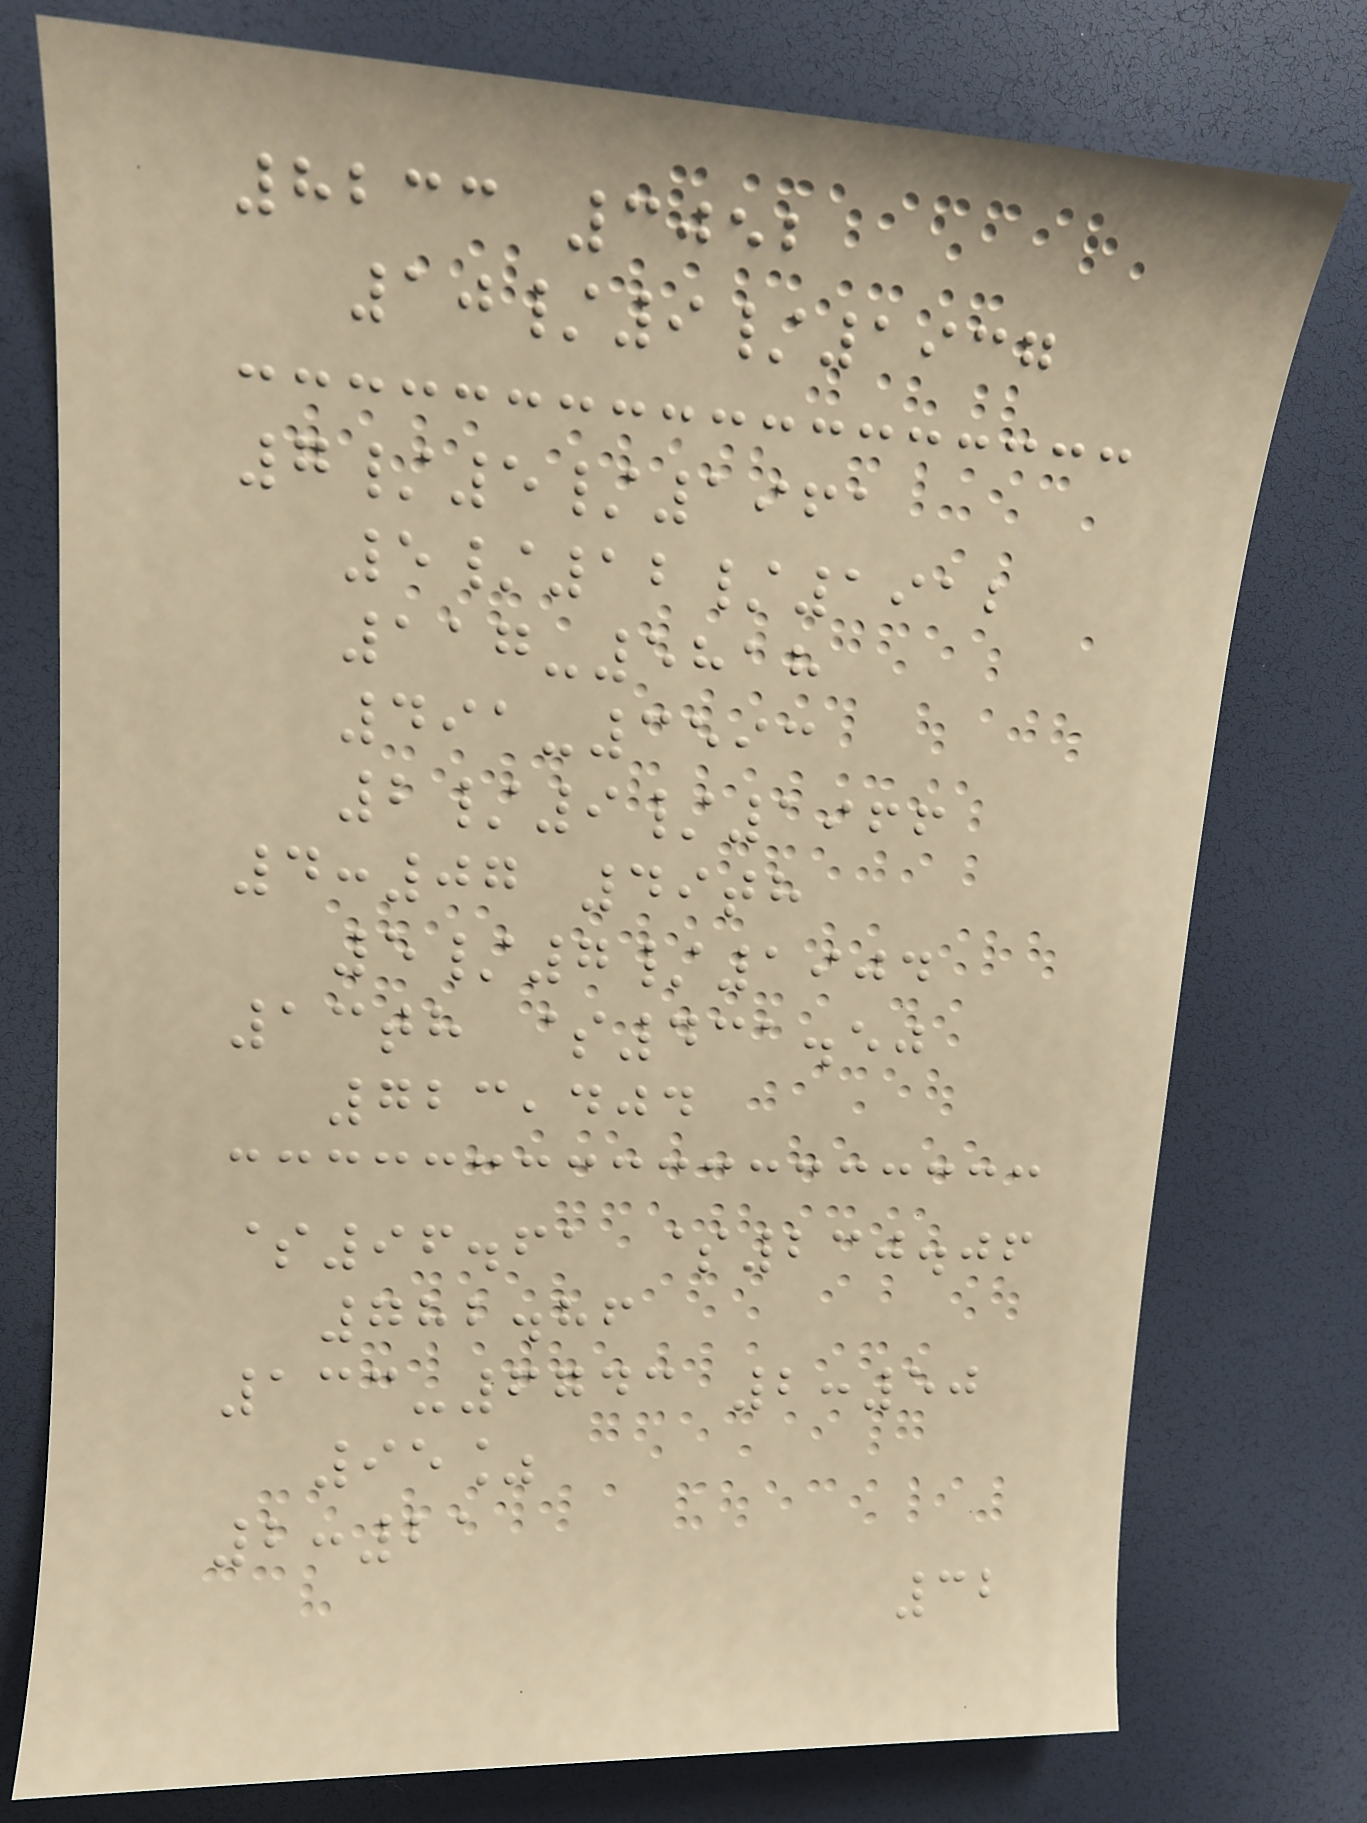8233 3052
10/9/1937
7/5/1961
5/12/1912
117-5818
491-3593
2/9/1966
4:07 49th
5/7/1904
13th $431.50
723,404
$96.61 $230.06
782.86
133-6743 2:50
95%
2:21
32
